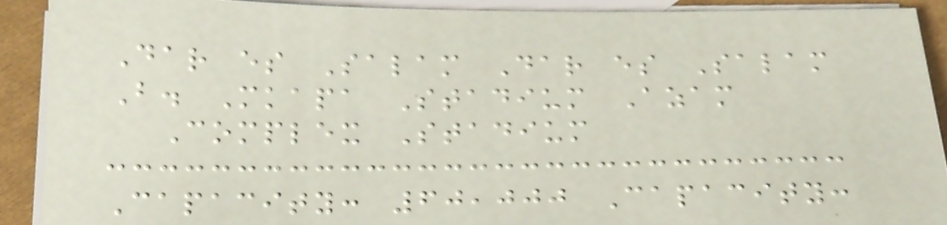Dar es Salam Dar es Salam
B. Mkapa Stadium Azam
Complex Stadium
Capacity: 60,000 Capacity:
